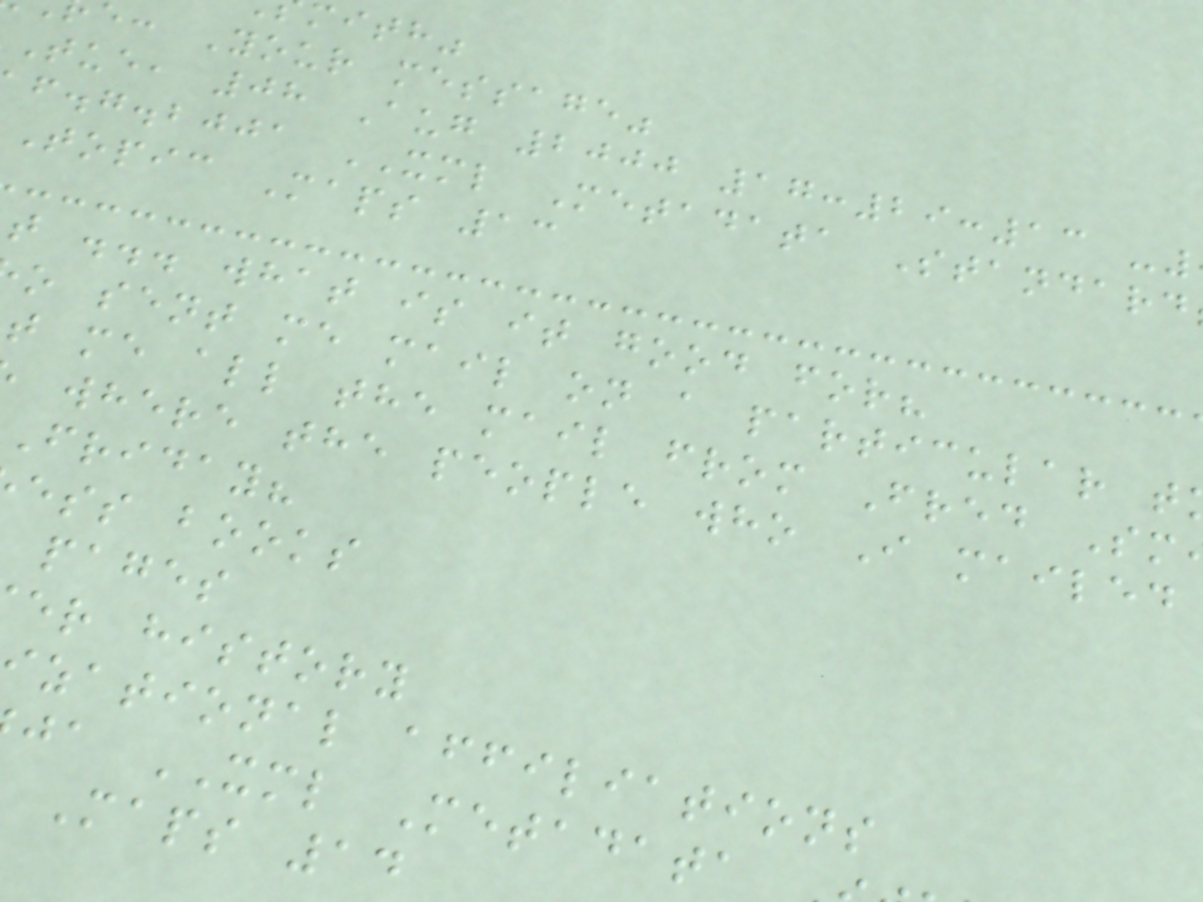mith"
e: Your message"
Tue, 08 Aug 2000 17:29:13 -
f.g.bjja XML Metadata Standard
Topic Maps 13
t ... what is it good for?
o sent me mail on a particular t
t me all the mail from Fred Sm
where the people who I mailed
Friday?
ess books
pages
er history
zational affiliations
ja XML Metadata
Maps 14
